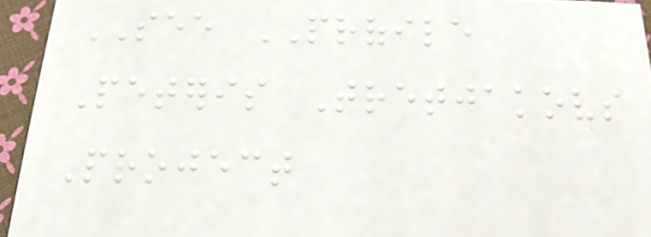SEE PROFILE
Peteris Tretjakovs
Project
